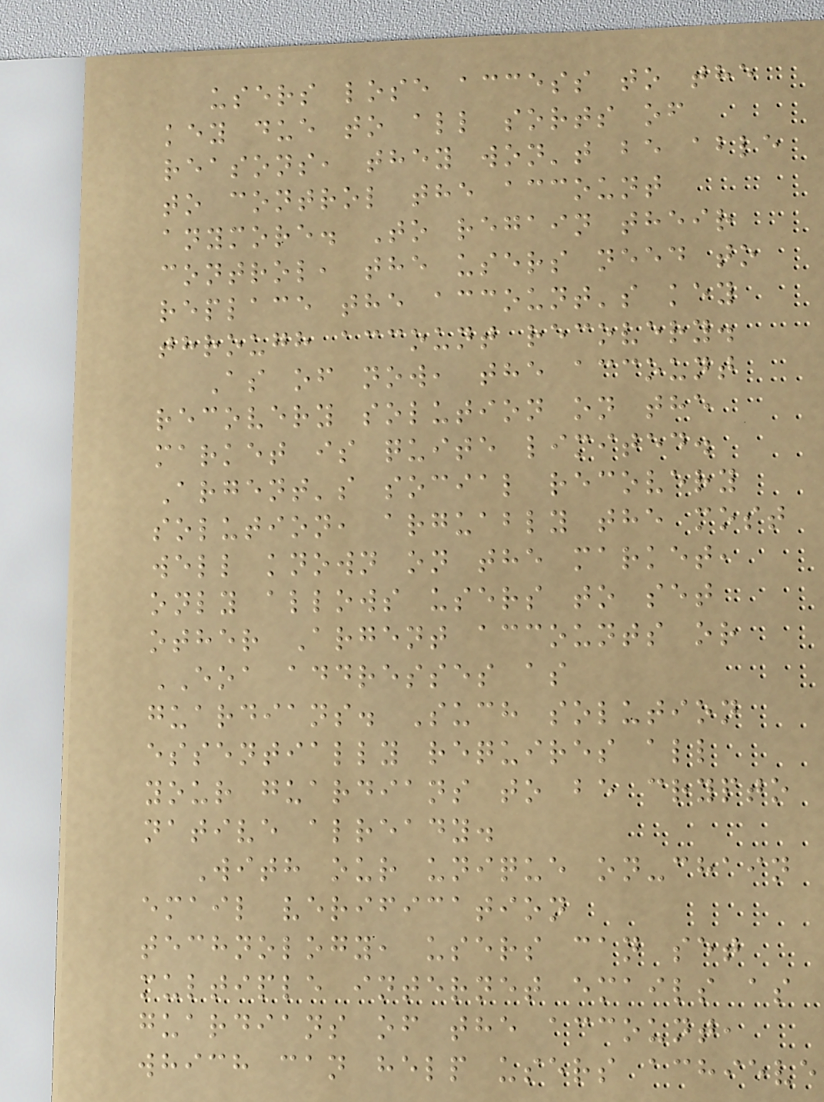users lose access to the
key due to all sorts of
reasons, they won't be able
to control the account
anymore. To regain their
control, the users need to
replace the account's key
through account recovery.
As of now, the account
recovery solution on the
market is quite limited.
Argent's social recovery
solution, arguably the most
well known on the market,
only allows users to set
other Argent accounts or
EOA addresses as
guardians. Such solution
essentially requires all
your guardians to be crypto
native already.
With our unique on-chain
email verification
technology, users can set
multiple internet emails as
guardians of the account,
which can help users achieve
